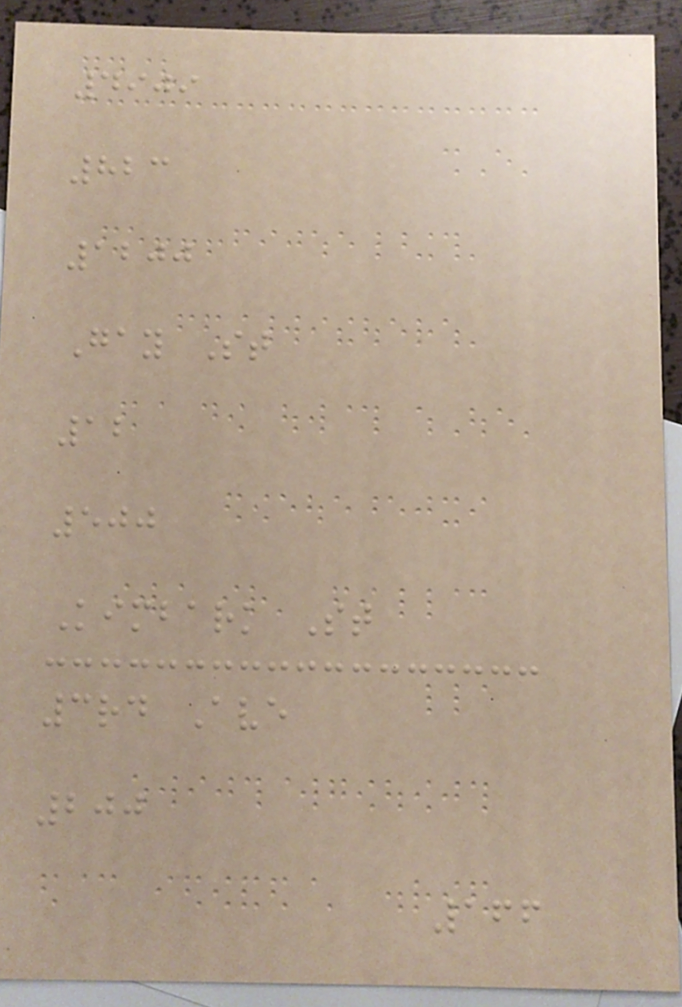4909
823
1200
Gay St
12
500
Kimbark St
3rd Ave
200
166
